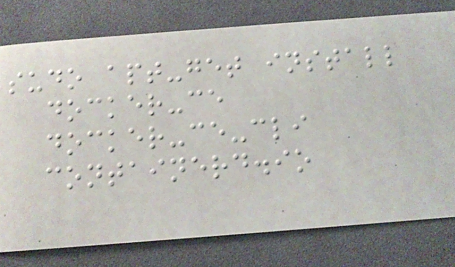sudo apt-get install
docker-ce
docker-ce-cli
containerd.io
